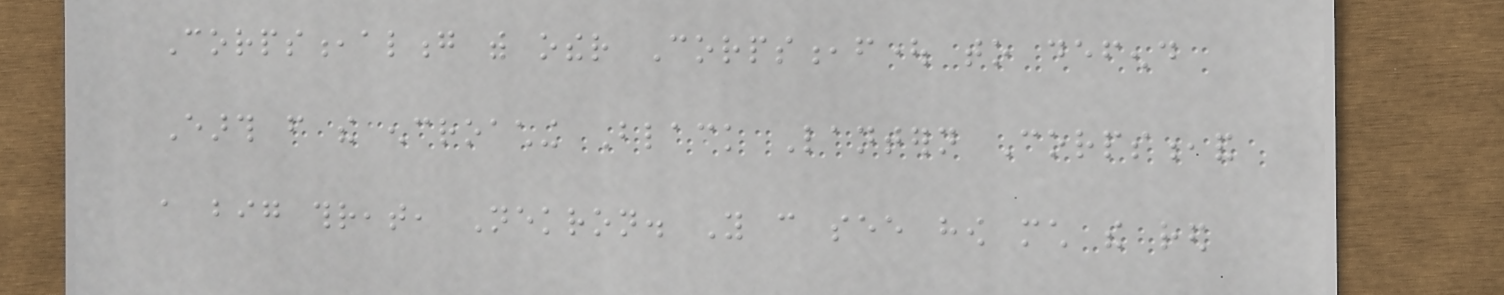Corps,along with other Corps,fought to defend
Earth from the encroaching Black Lantern Corps,and
a big threat, Nekron. You can see how much the red
